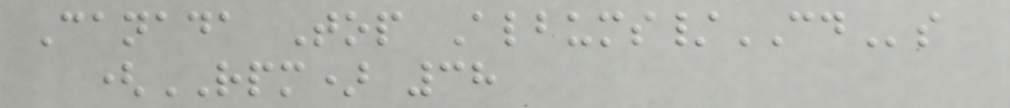Canada Top Albums/CDs
(RPM) 38
